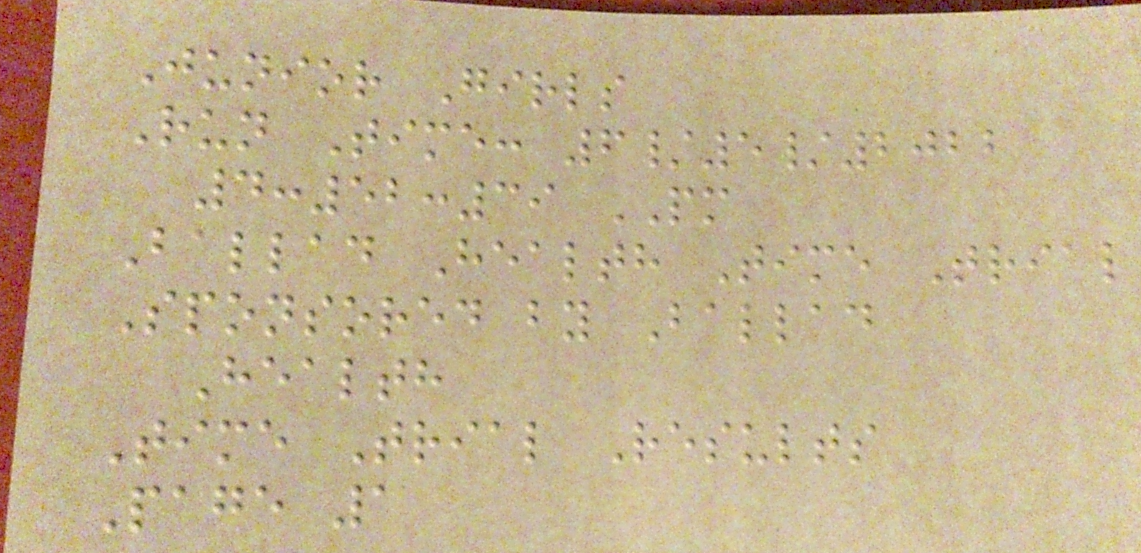Junior Girls
Run Time: 6/5/2022
4:52:39 PM
Ballad Health Time Trial
Sponsored by Ballad
Health
Time Trial Results
Page 1
